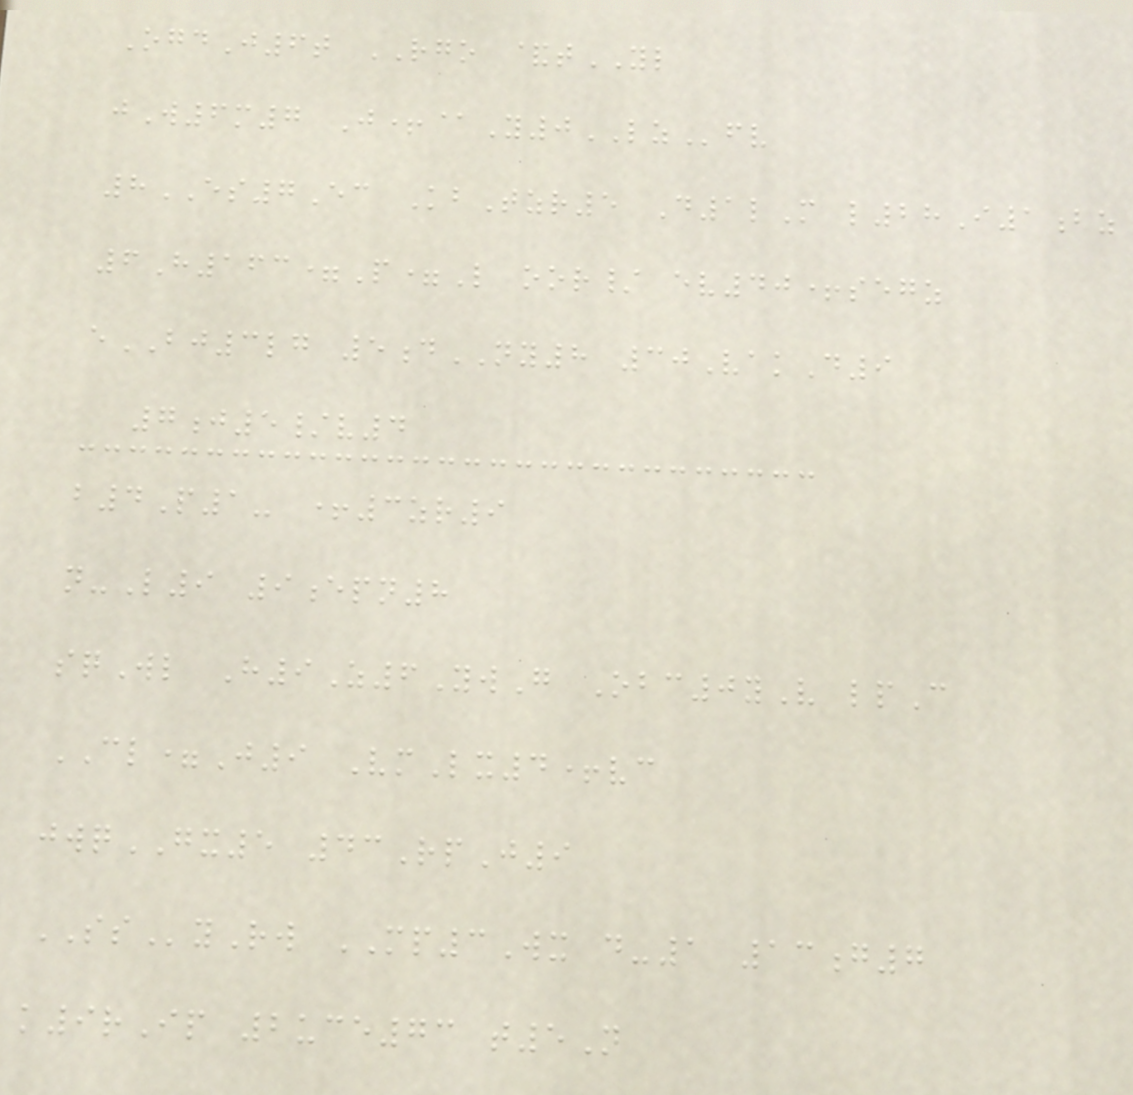OgdJ6t RGO &tYL
jW6m7 J+@Y0LZfv
8ES7Ec KbTzr5 D1lM l28I1bz
6H163=P=L oor/ ev40+segz
eBJ3lg 5dNY8 30VakD9
7j5/v4
b4P1- +3zr9
n-L9 9epn8
sqWl H9Z6YwG Obc0yV lpC
CL=J9 VmLx4+vc
jwqGX5 43RpJ9
SSyRw MP3Wx d-1 13g7
k9rIp 2uce73 t5N
